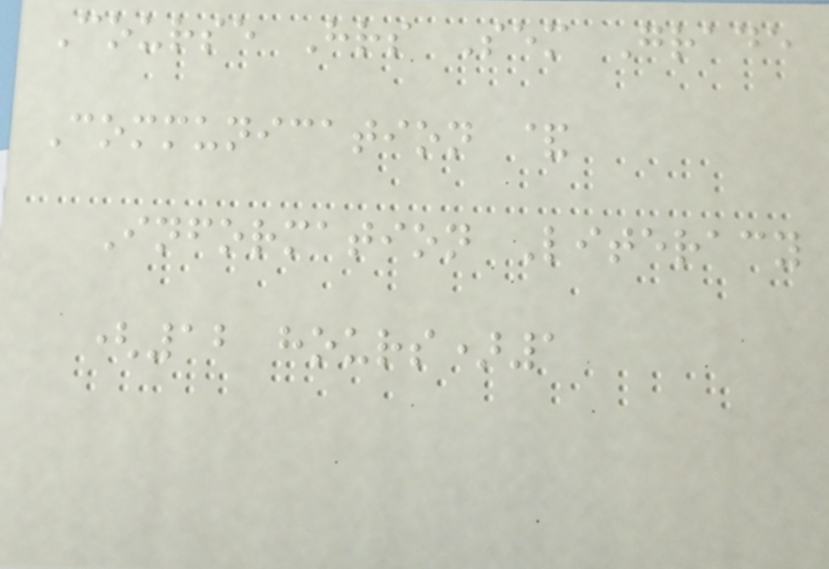Course Hrs Sem Grade
Communication &
Information Literacy
(12 hours)1
